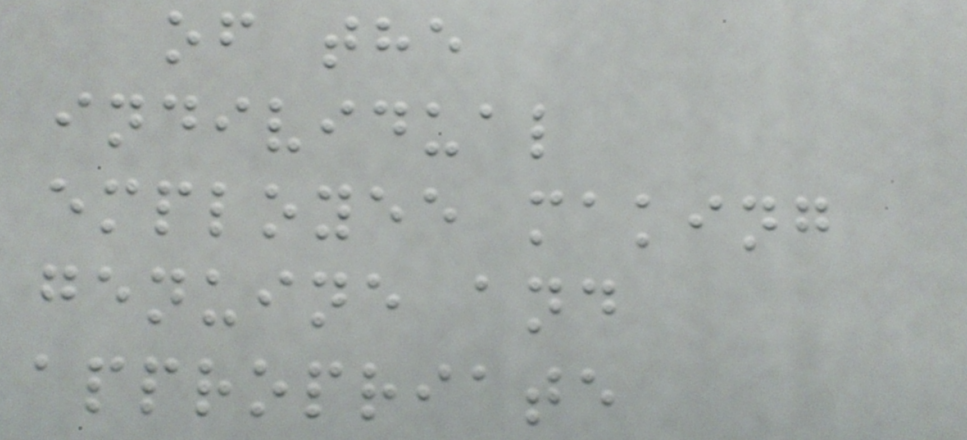of the
individual
employee making
genuine and
appropriate
